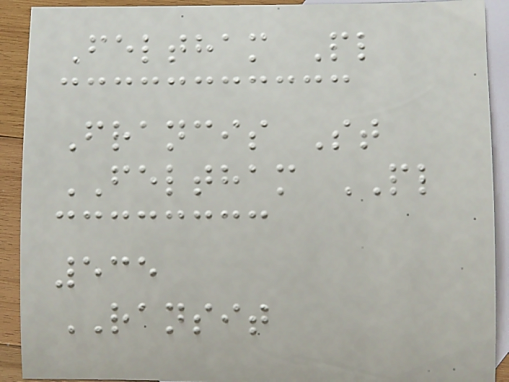Feltham Pl
Francis St
FELTHAM PL
535
RANSIT
